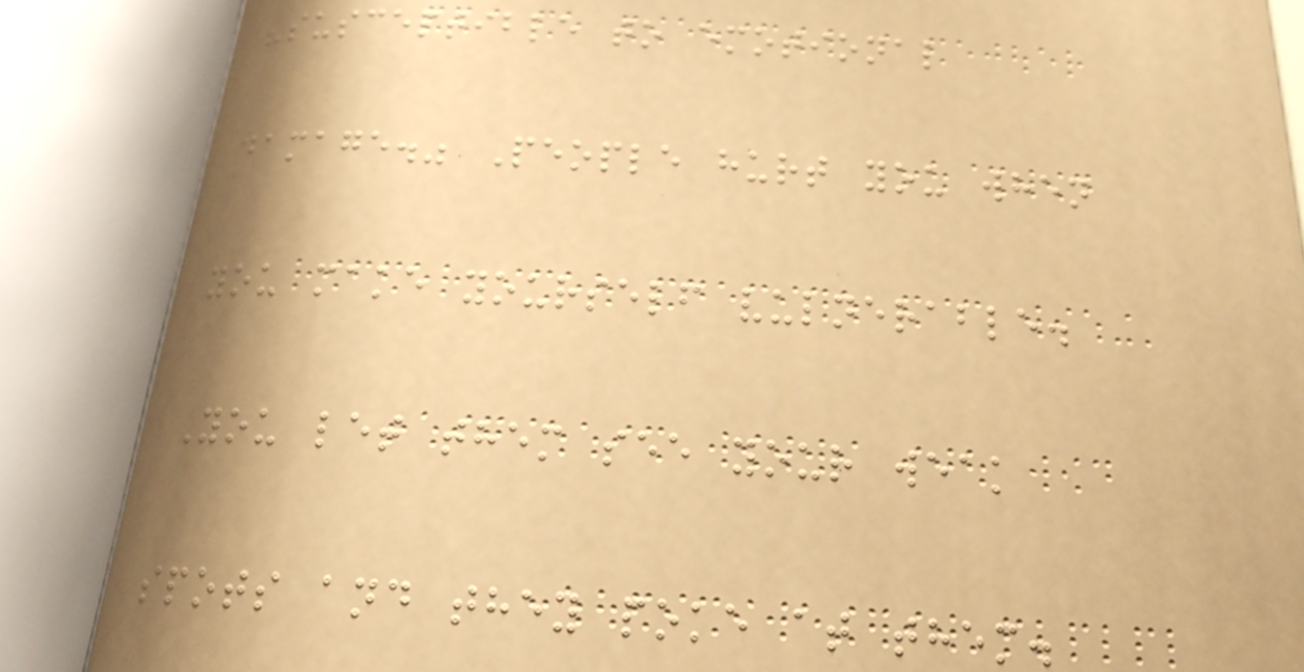"susceptible to emotional
damage." People hurt you when
you make yourself vulnerable.
You let them see your weak
spots and they poke at them.
